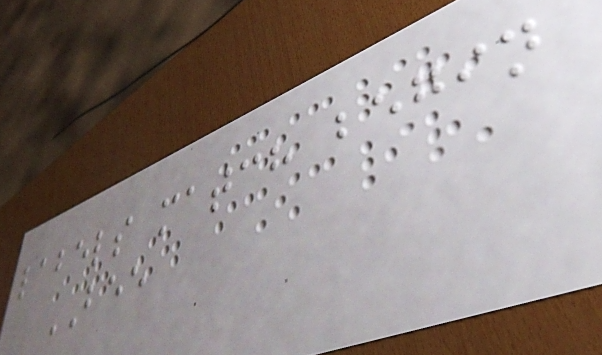labels match begin
BEE
